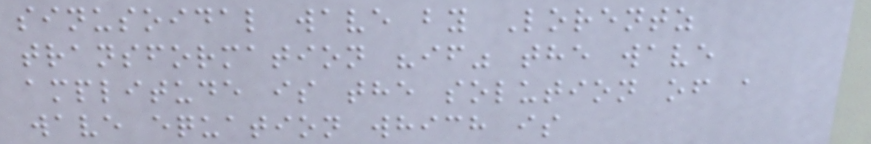sinusoidal wave by Lorentz
transformation "if" the wave
amplitude is the solution of a
wave equation which is
